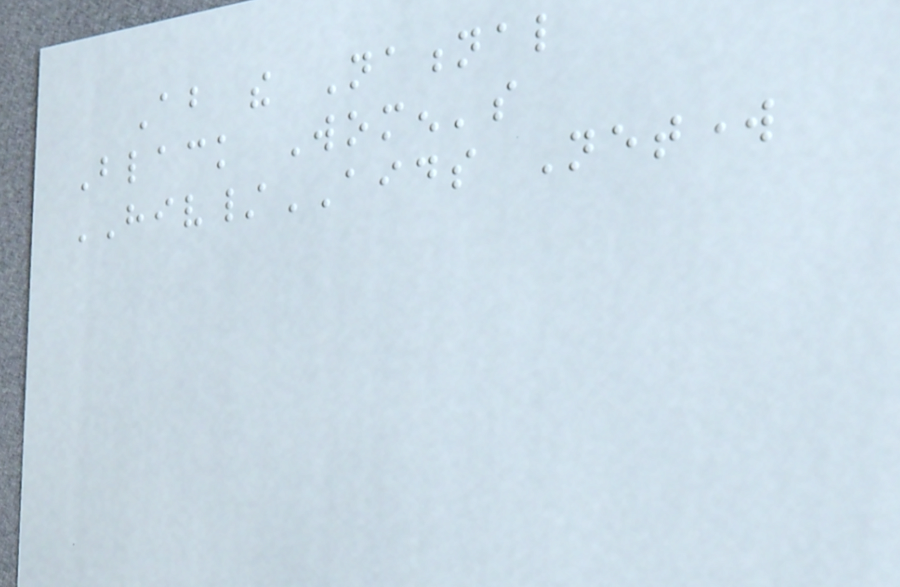About the National
Black Women's
HIV/AIDS Network
